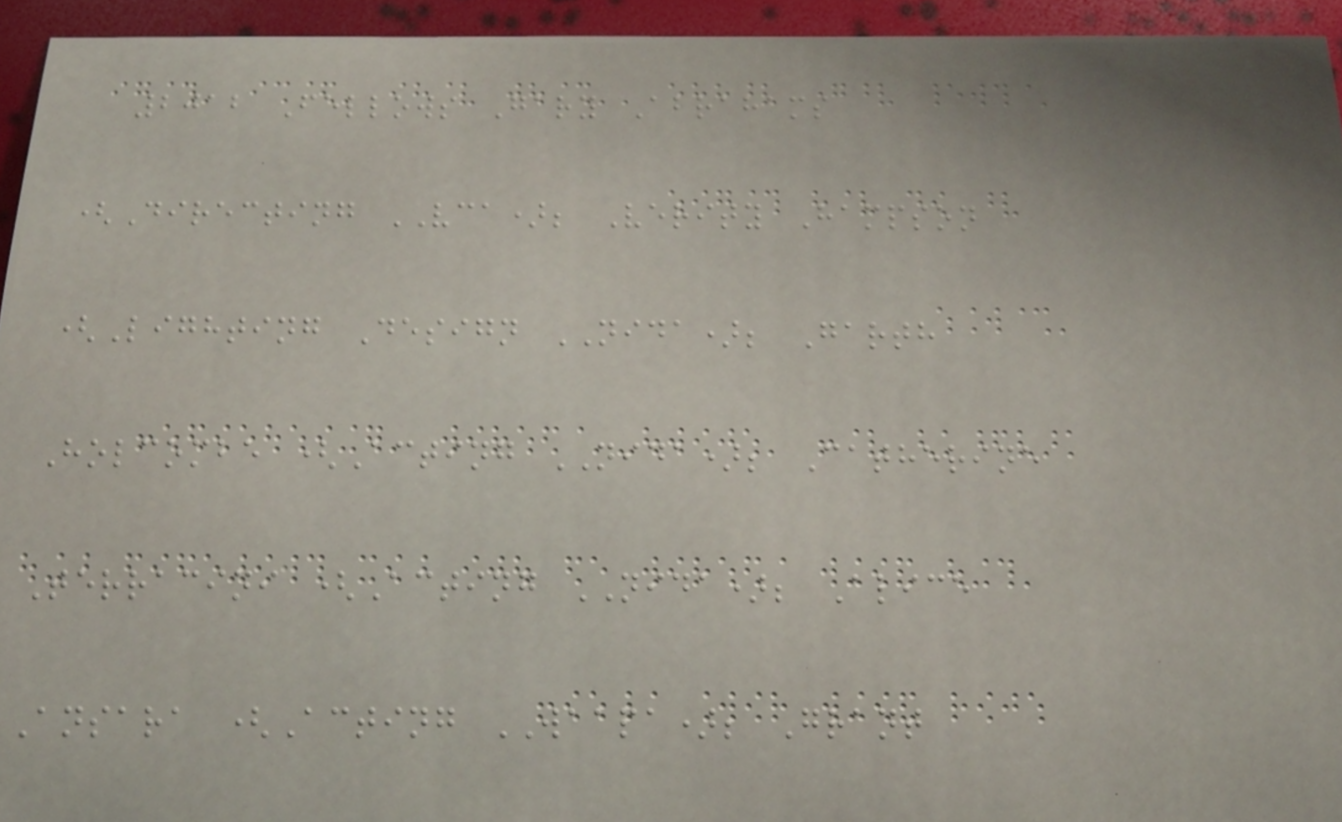2012 Fellows Gary Abrahams
(Directing VCA); Verity Hampson
(Lighting Design NIDA); Garth
Holcombe (Acting NIDA); Catherine
Terracini (Acting NIDA); Alice
Ansara (Acting WAAPA); Grant
